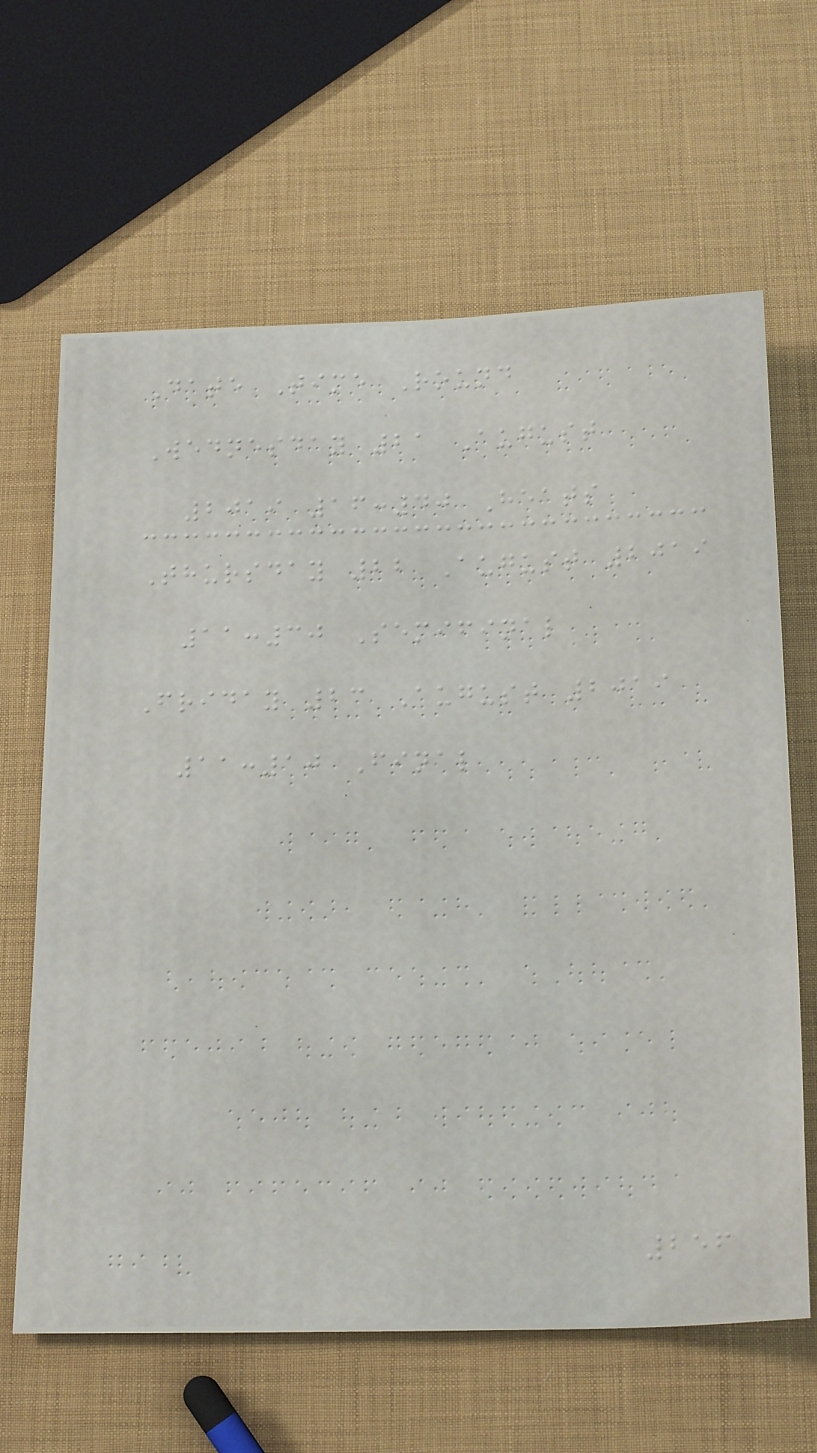Date Time Round
Wednesday 21 August
2019 16:40 Heats
Thursday 22 August 2019
11:30 Semifinal
Friday 23 August 2019
11:10 Final
256
